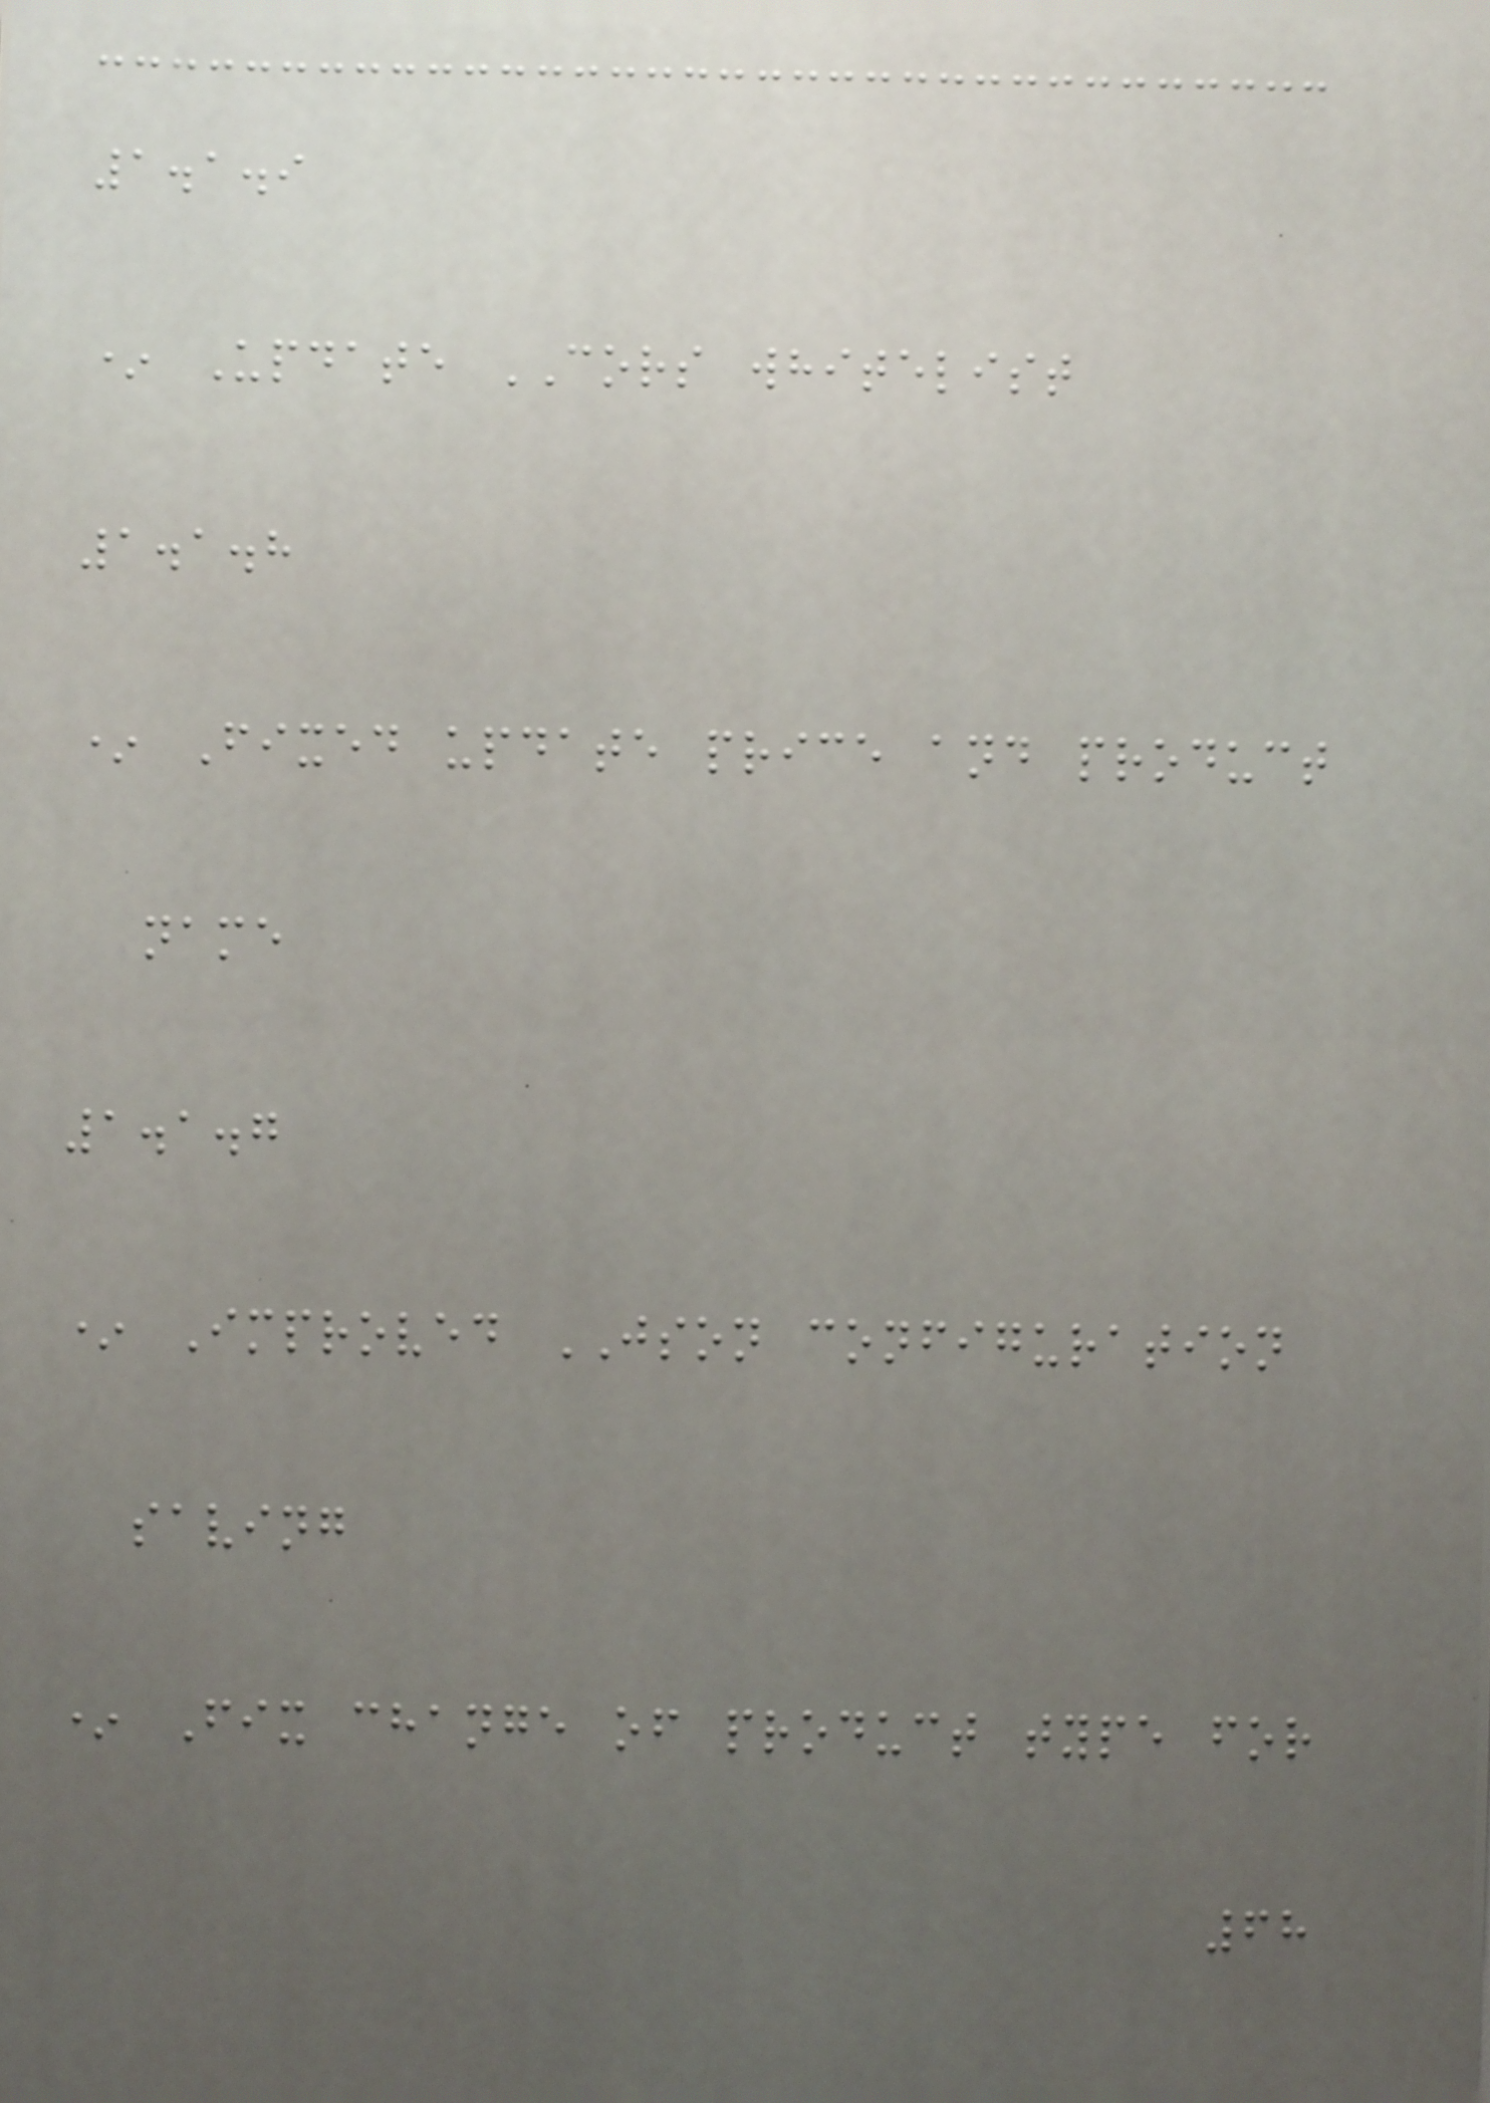1.1.9
* Update CORS whitelist
1.1.8
* Fixed update price and product
name
1.1.7
* Improved JSON configuration
saving
* Fix change of product type for
68
